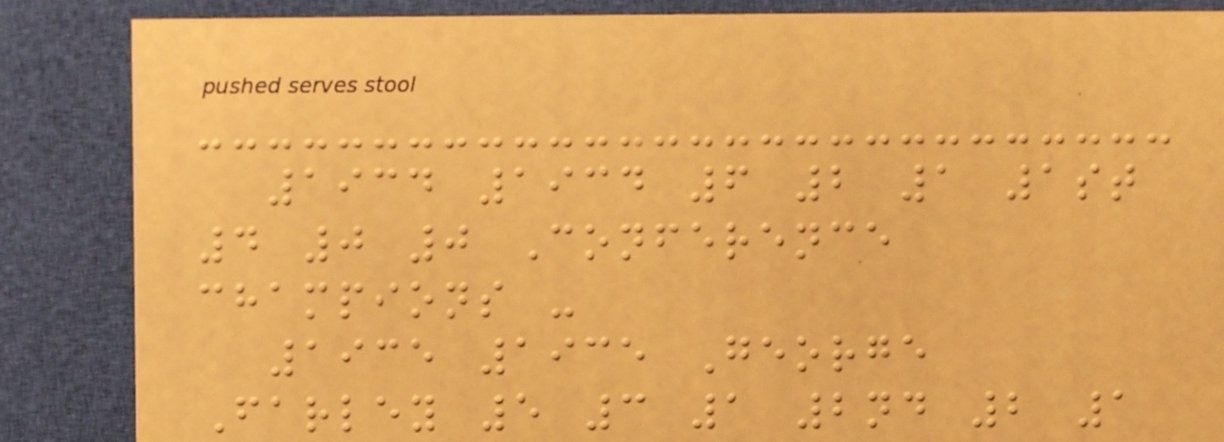1934 1934 6 2 1 1st
4 0 0 Conference
champions -
1935 1935 George
Farley 5 3 1 2nd 2 1
